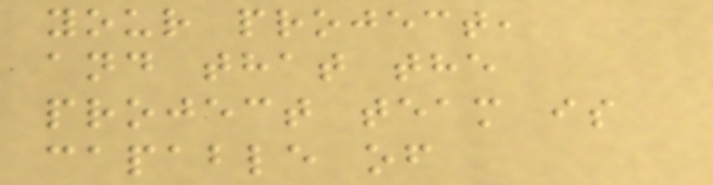your project,
and that the
project team is
capable of
